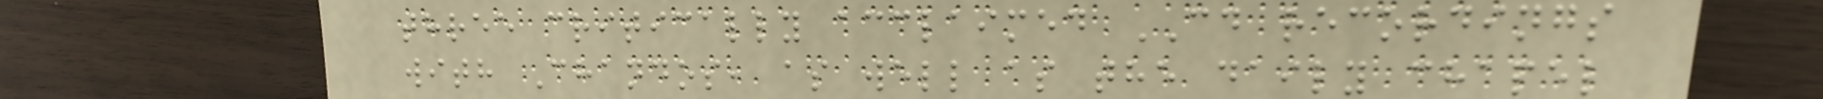three critically acclaimed CD recordings
with Chandos, as well as the daily chapel
